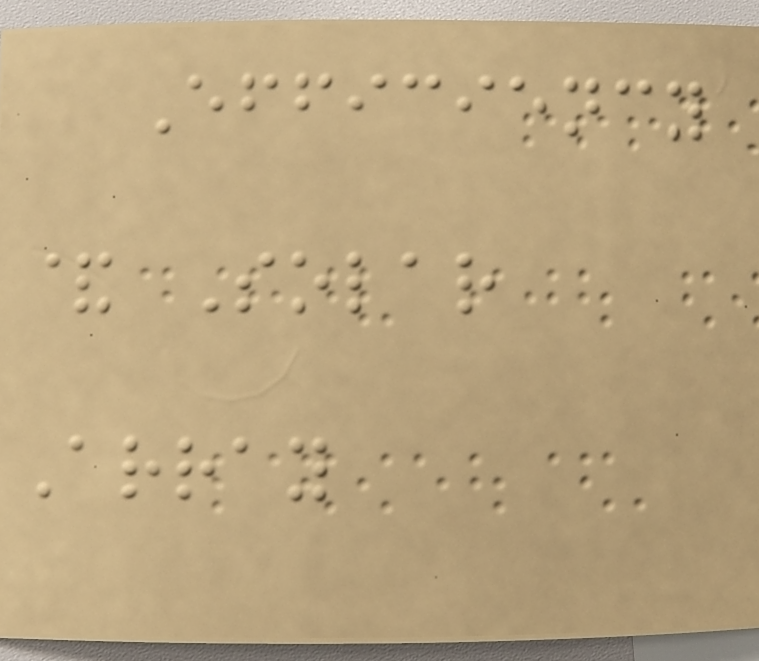Efficiency
& Solar
Array
